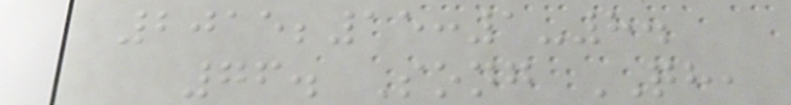2015;15:1-8.
76. Song QH,
